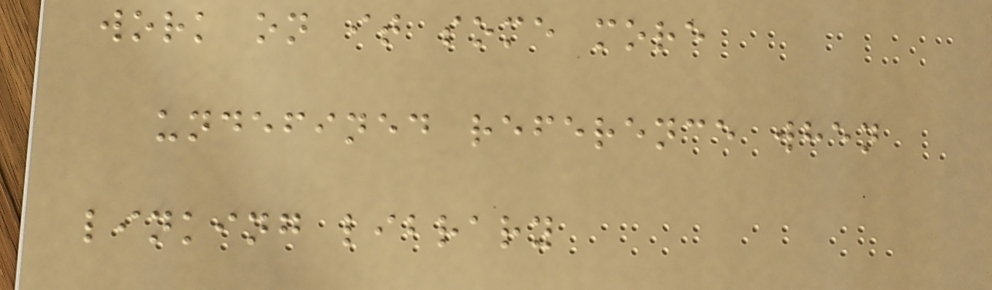work on it some more
undefined reference when
linking library
